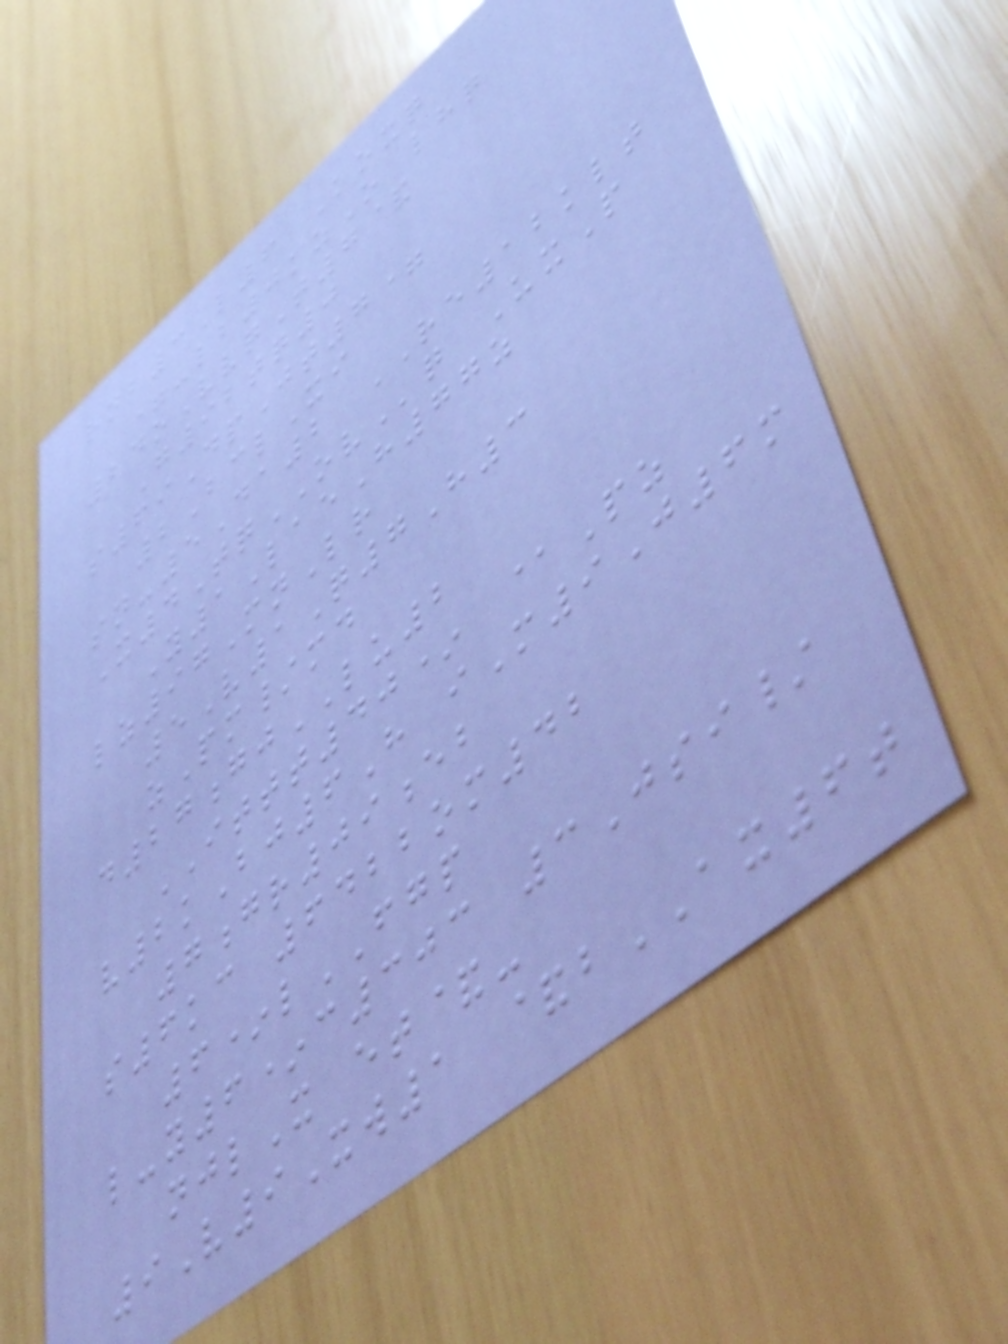rnb3L6 Koxq
=-lb0kzO lhq
24oVvqT7&
G92tq0
s69DpJt7=
2BclXi
sn-5Da2 RE12klt
X4TqOVq UxP
Y1LaeH77z
lz97MnLr
5V1Q7H3
zPm/md
d27gjLU2
ITTT40* @Pz
v2kBj6H iM9J6m
7gr09eb
s6kc 6422om42
6*lFGP
l-y6*c303 3Jsi/
njlX et&-
9V9Xw1 &bAX6t
